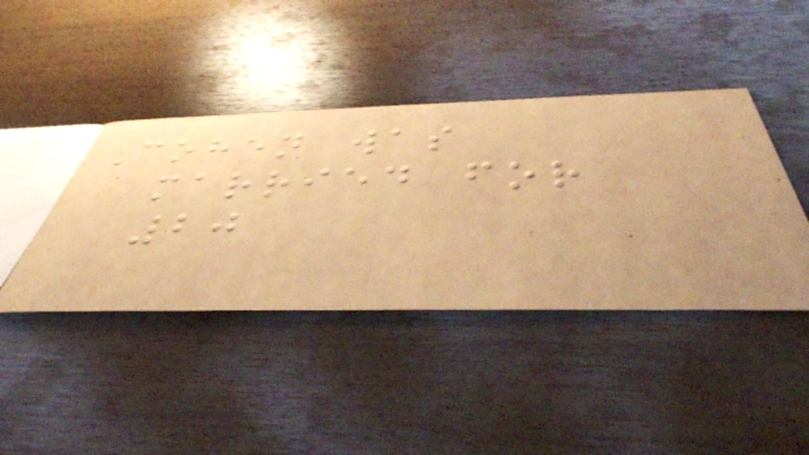Cohen was
married for
20
